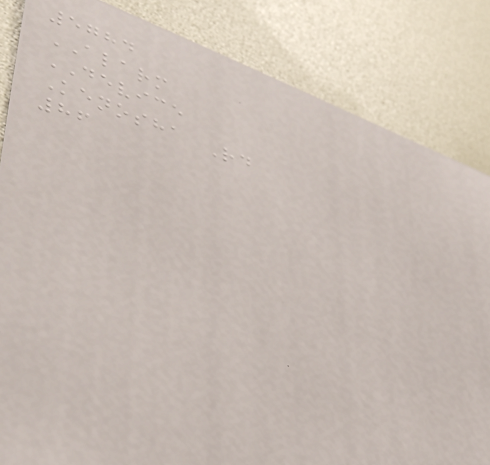5784
ALARM
DEVICE
Kenosha Rd
86
